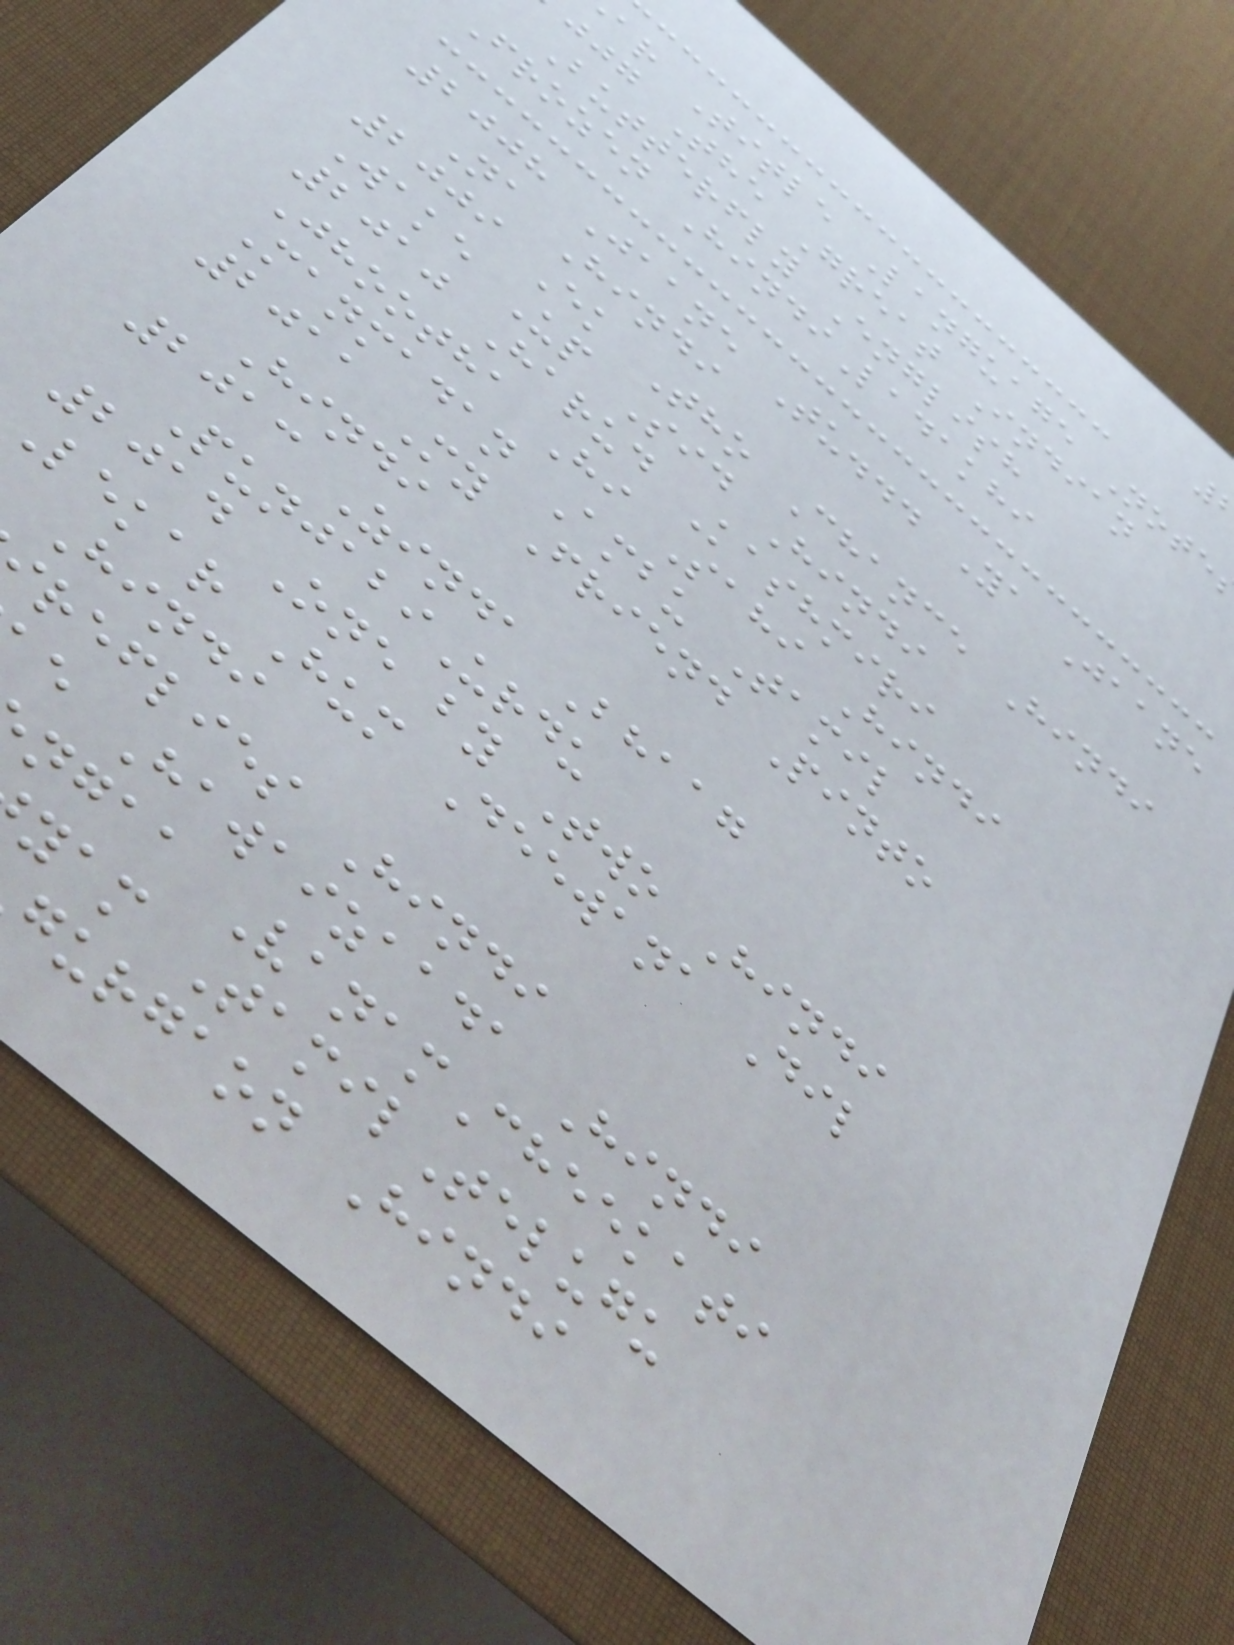ar Title Language Note
jjg The Great Indian
Butterfly English
Frozen HindiLadakhi
2008 Jaane Tu... Ya Jaane
Na Hindi
2009 Ek Tho Chance Hindi
Wake Up Sid Hindi
2010 Harud Kashmiri
Jhootha Hi Sahi Hindi
Manmadan Ambu Tamil
2011 My Friend Pinto
Hindi
2013 Zinda Bhaag
PunjabiUrdu
2014 One by Two Hindi
Lekar Hum Deewana Dil
Hindi
reflies Hindi
e Hawaizaada Hindi
ngaa VanamCheekati
yam TamilTelugu
gurgaon Hindi
